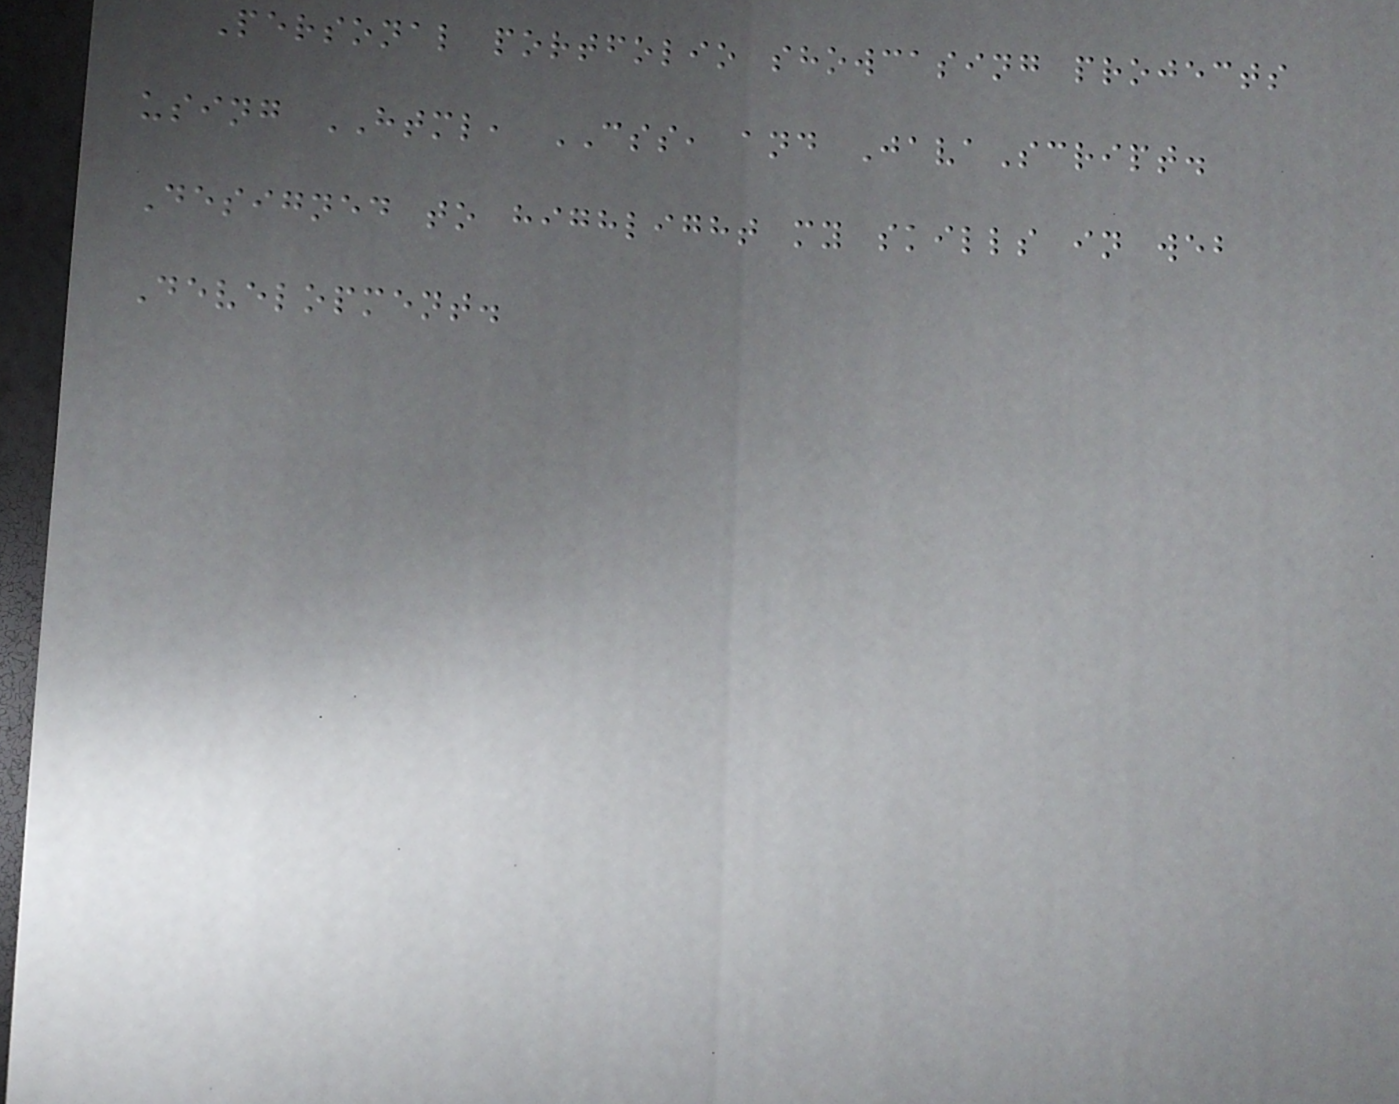Personal portfolio showcasing projects
using HTML, CSS, and JavaScript.
Designed to highlight my skills in web
Development.
